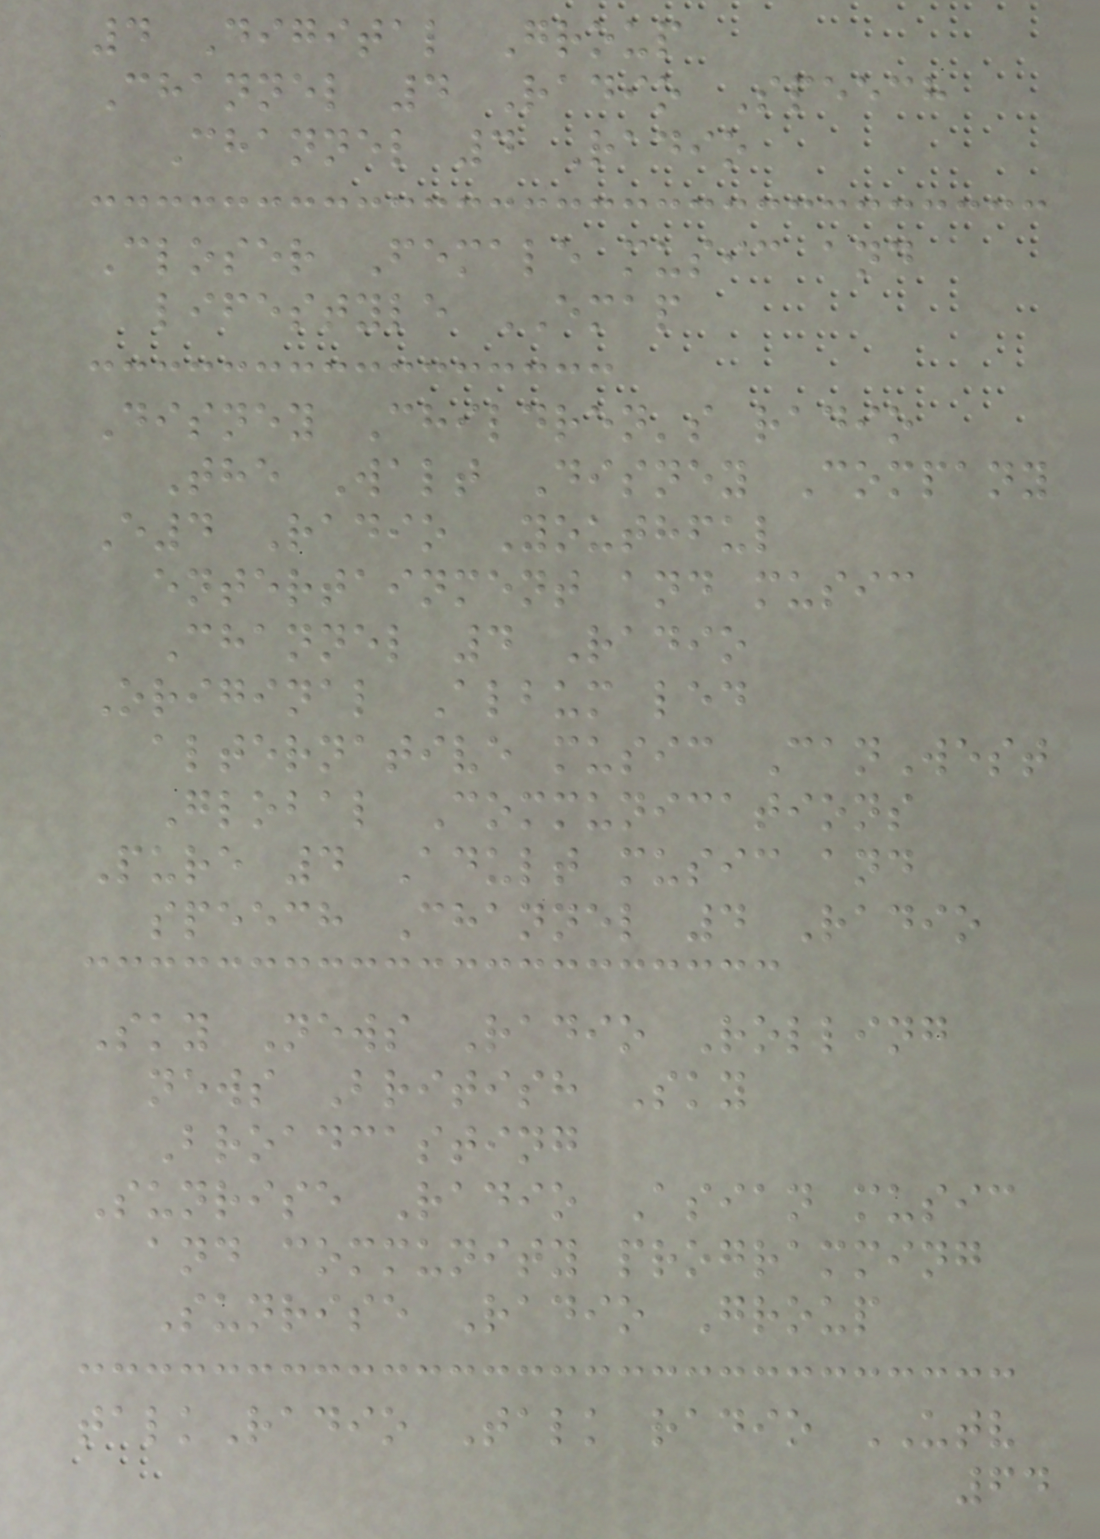4 Digital Group
Channel 4 Radio Speech
Channel 4 Radio
Closer Female music and
lifestyle EMAP
Disney Children's radio
The Walt Disney Company
E4 Radio Youthful
entertainment and music
Channel 4 Radio
Original Album led
alternative music CanWest
Global Communications
Pure 4 Adult music and
speech Channel 4 Radio
Sky News Radio Rolling
news British Sky
Broadcasting
Sunrise Radio Asian music
and community programming
Sunrise Radio Group
talkRadio Talk radio UTV
64
